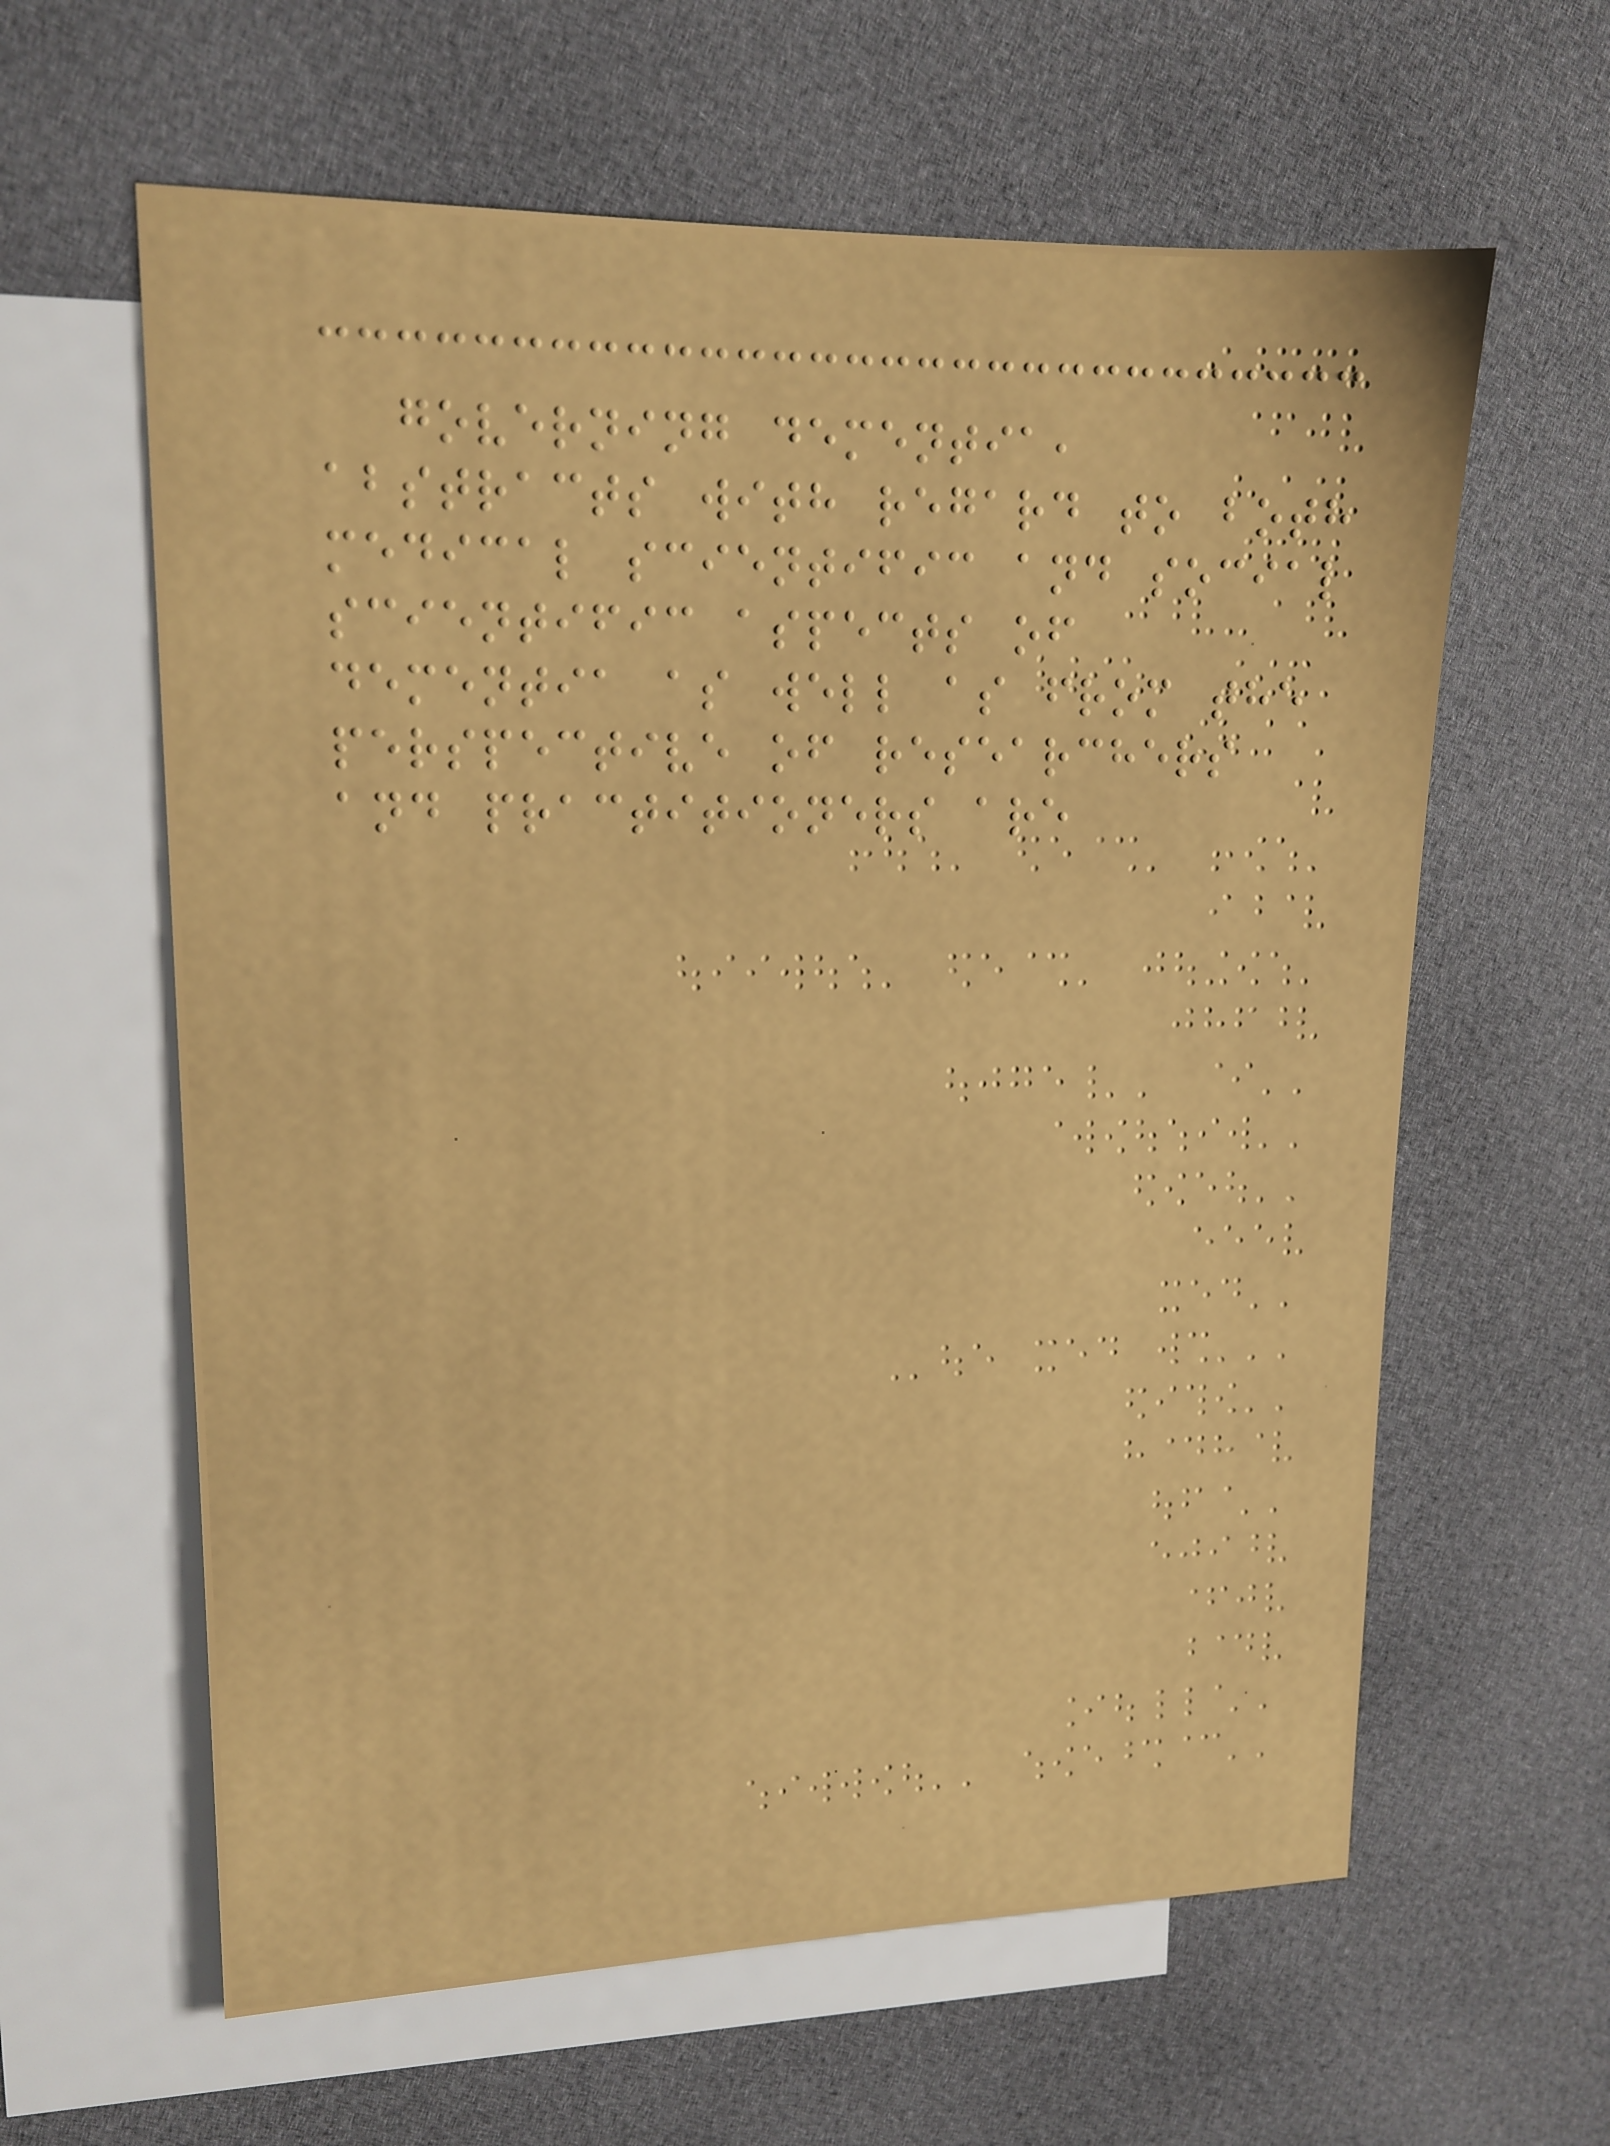governing dementia,
abstracts with regard to both
medical scientific and social
scientific aspects of
dementia as well as from the
perspective of researchers
and practitioners are
